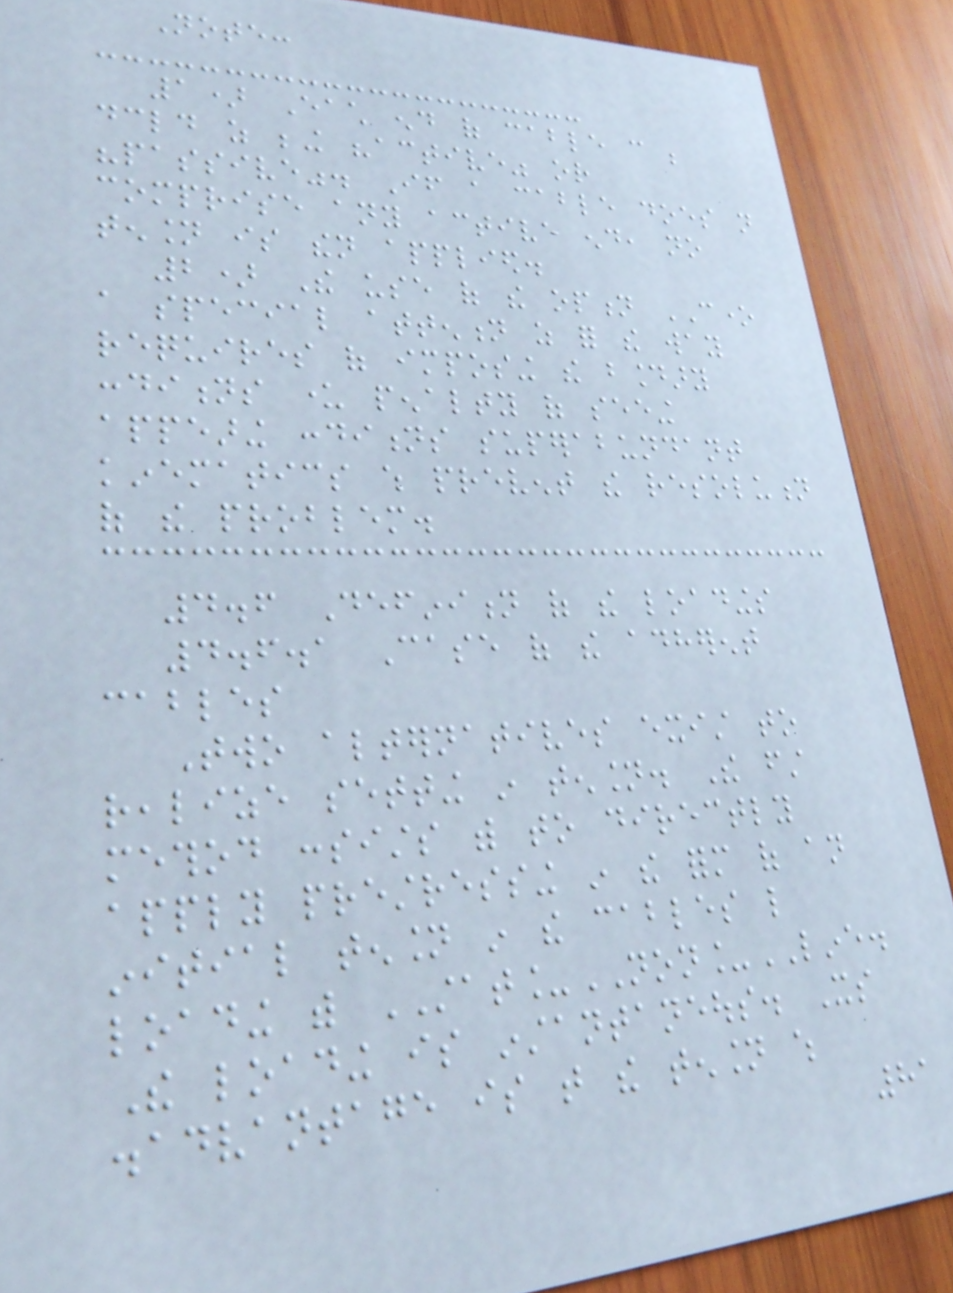Note:
1) Each end of cable can be
declared as being "active" or
"passive". If a cable does not
comprise any active end, no
tension is then applied.
2) The use of the option CONE
a special attention as for the way
requires of imposing the boundary
conditions under penalty of seeing
appearing conditions superabundant
kinematics which prevent the resolution
of the problem.
4.6 Definition of the loadings
4.6.1 Case of the adherent
cables
Two alternatives exist to
realize setting in tension. The first
method consists with to directly
apply prestressing in the form of an
initial tension in the cables like
loading with STAT_NON_LINE.
The loading is instantaneous. Its
disadvantage is that the tension which
81
